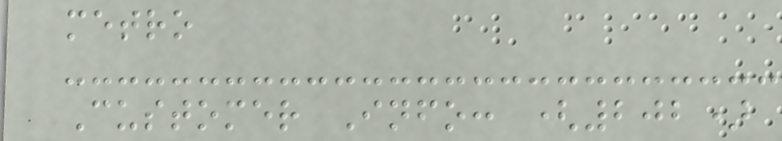metro
Customer Info: (202)
